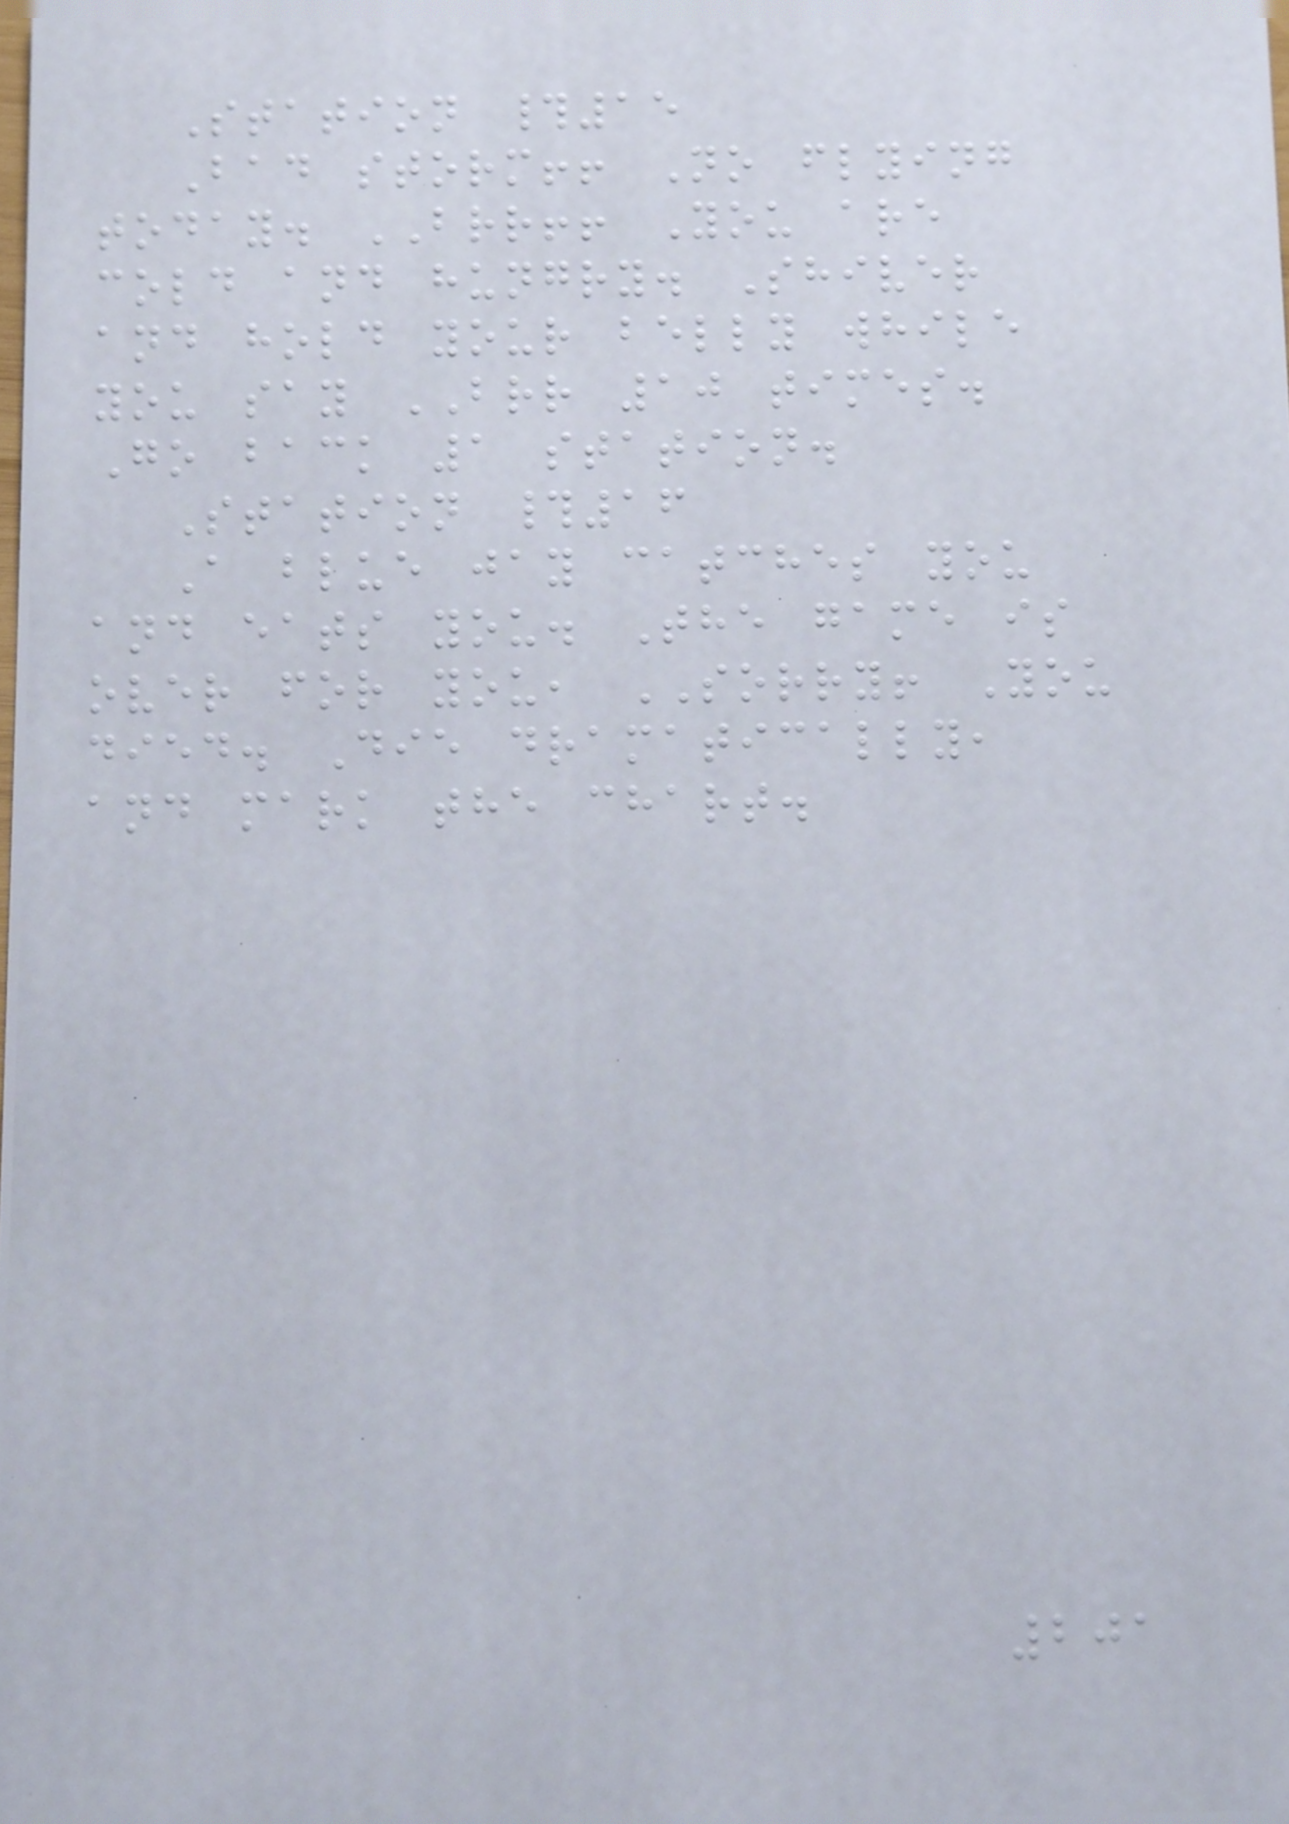Station #15
Bad storm!! No flying
today. BRR!! You are
cold and hungry. Shiver
and hold your belly while
you say BRR 10 times.
Go back 1 station.
Station #16
A blue jay catches you
and eats you. The game is
over for you, SORRY! You
died. Die dramatically,
and mark the chart.
201
